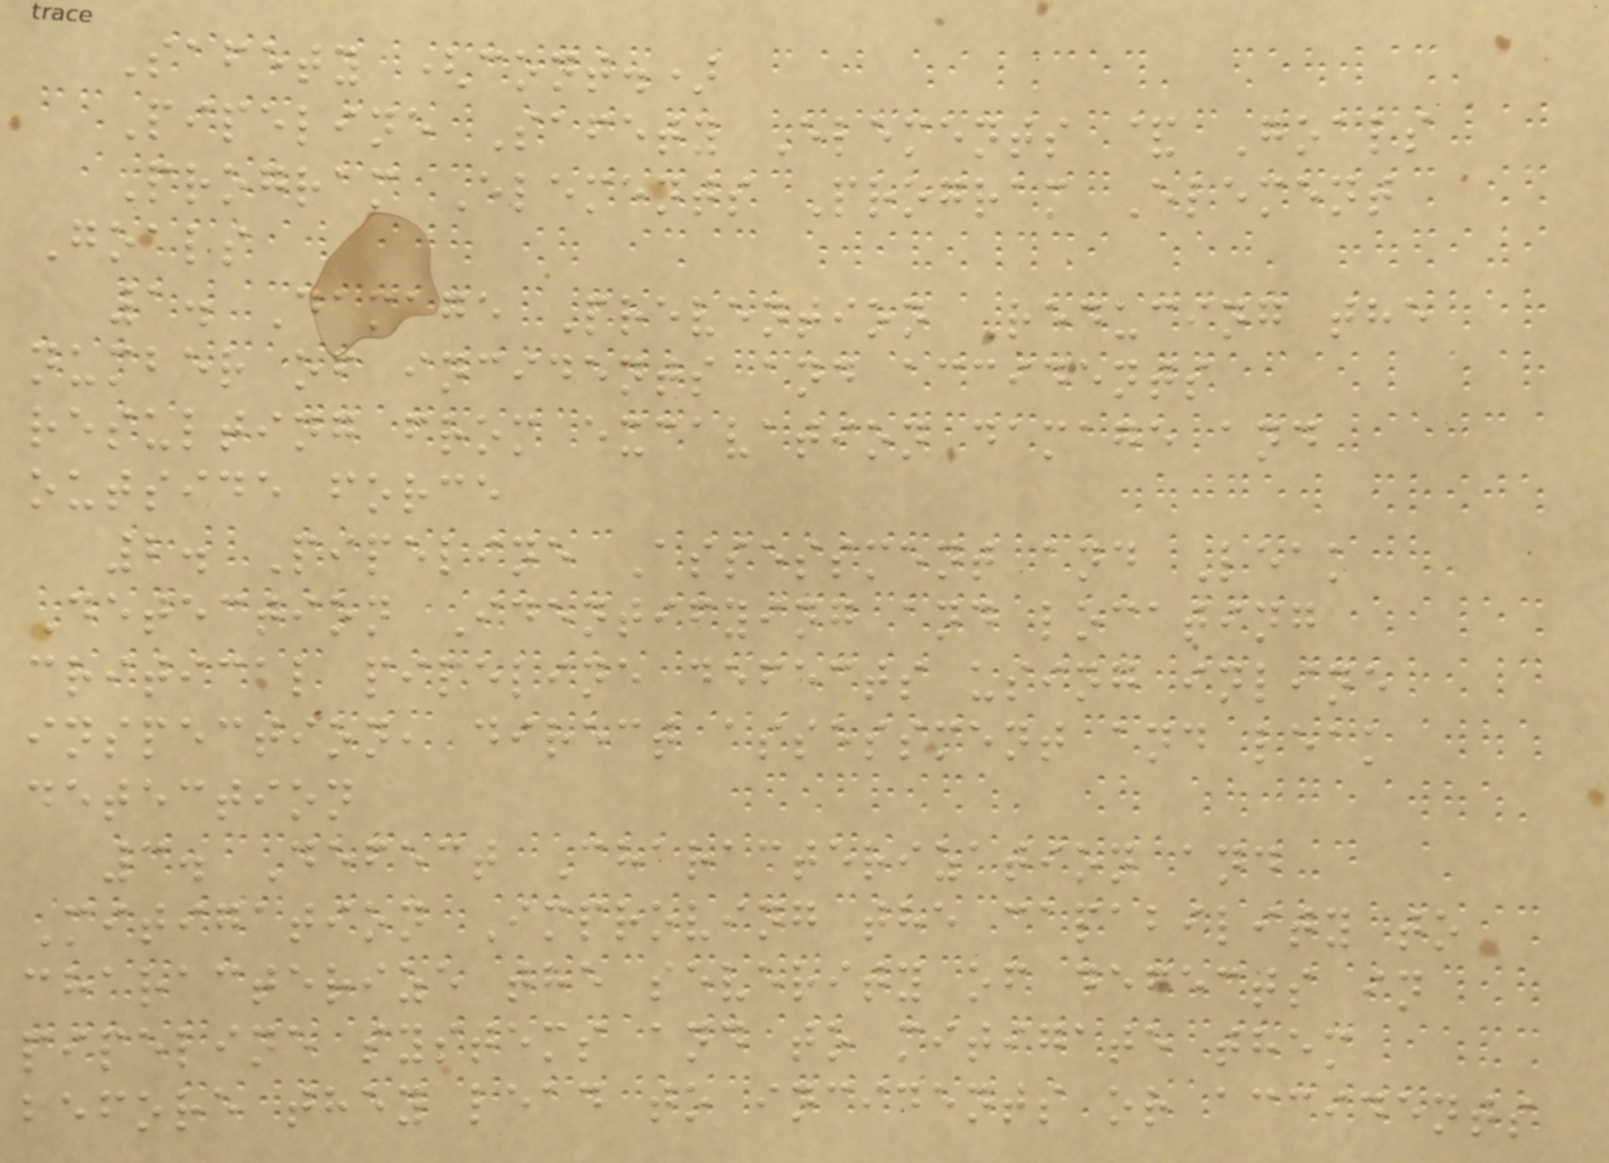Safety (cont.)
Pipeline Safety Elements & Goals
Program Elements Program Element
Goals
1. Damage Prevention Reducing the
number of incidents and accidents
resulting from excavation damage and
outside force
2. Pipeline Assessment and Leak
Detection Identifying and locating
critical pipeline defects using inline
inspection, direct assessment and leak
detection
3. Defect Characterization and
Mitigation Improving the capability to
characterize the severity of defects in
pipeline systems and to mitigate them
before they lead to incidents or accidents
